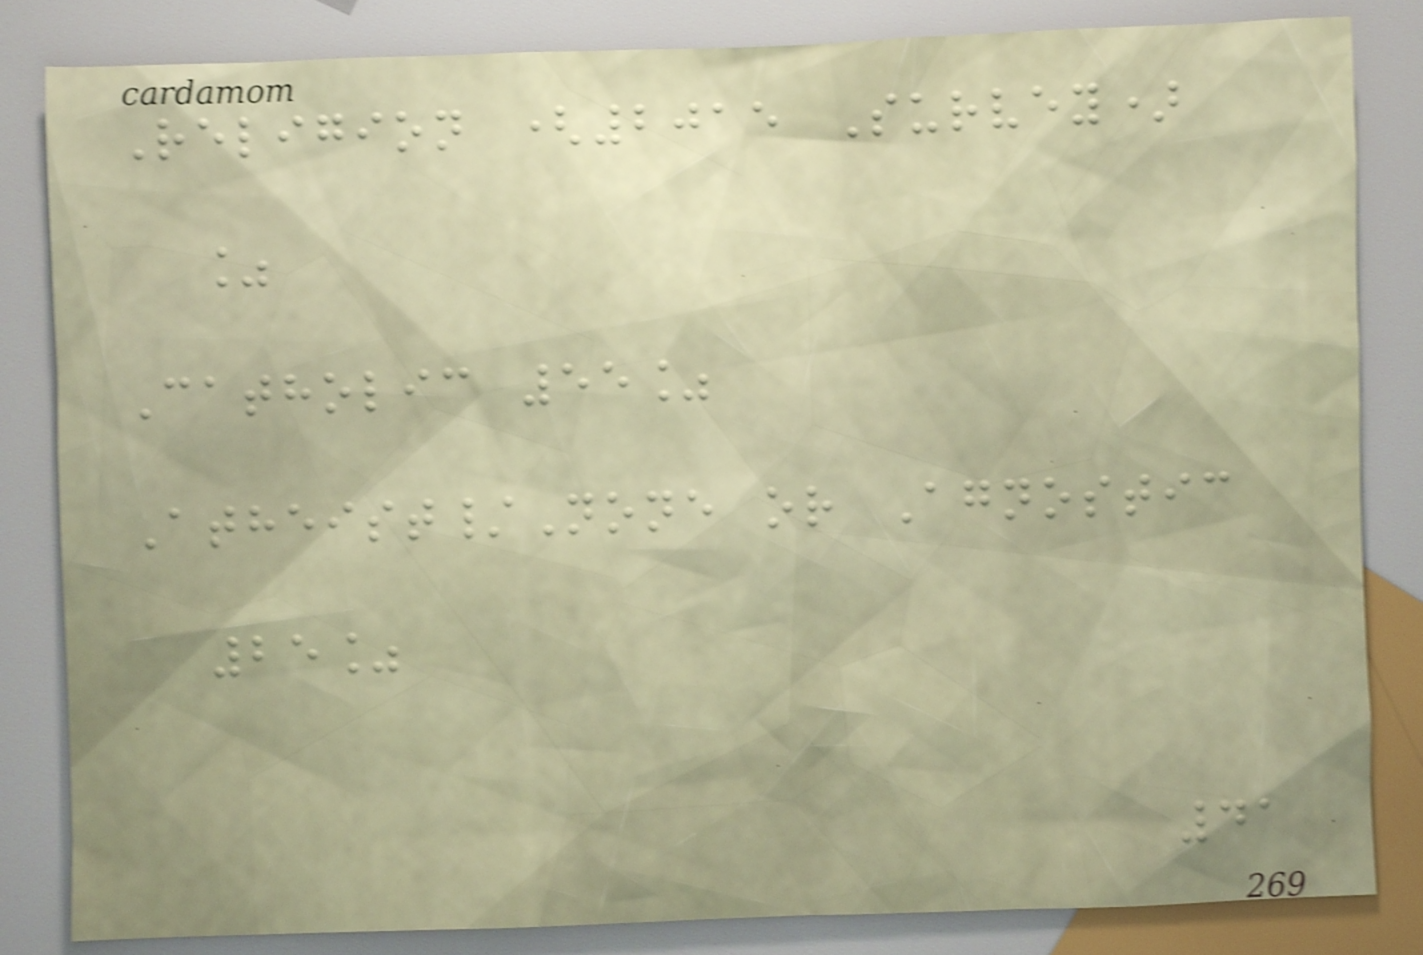Religion (2015 Survey)
%
Catholic 55%
Atheist/None or Agnostic
25%
41
